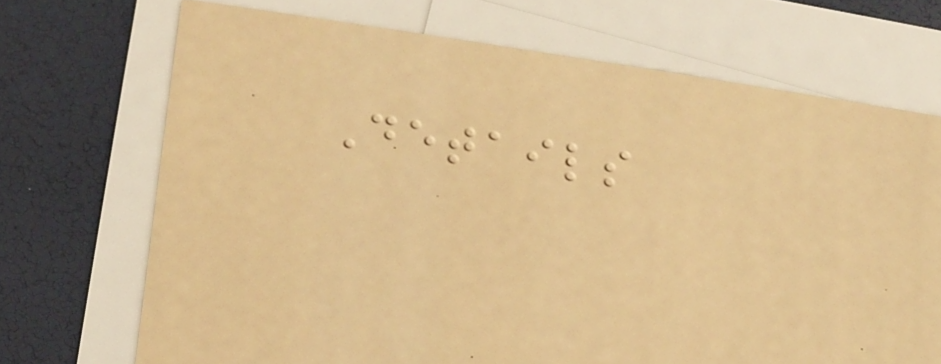Details
